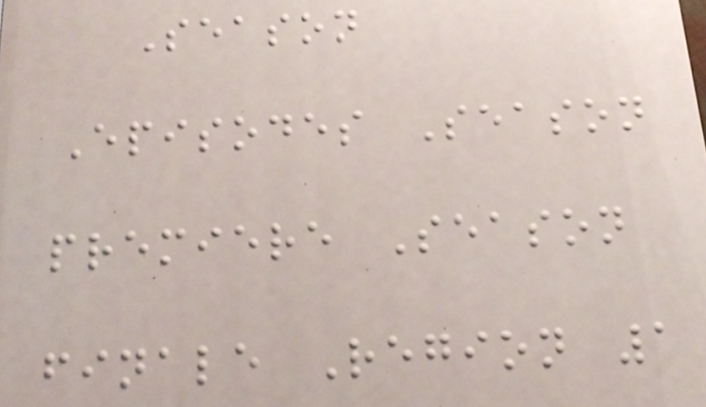Season
Episodes Season
premiere Season
finale Region 1
